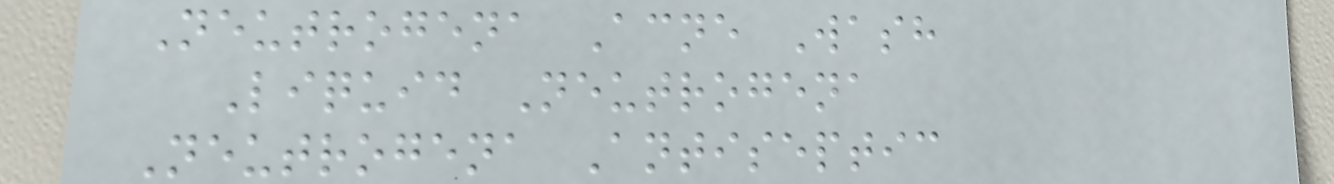Neutrogena Acne Wash
Liquid Neutrogena
Neutrogena Antiseptic
